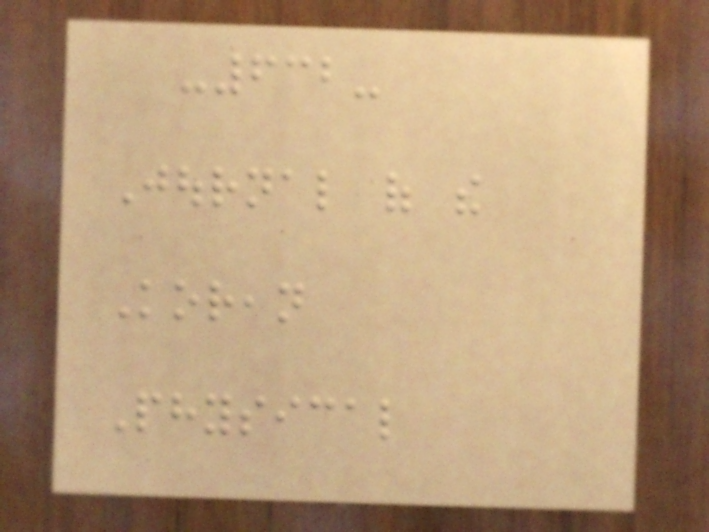-632-
Journal of the
Korean
Physical
